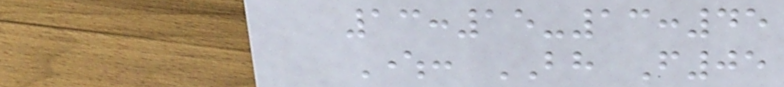13:15-13:45
Where: BH F05
